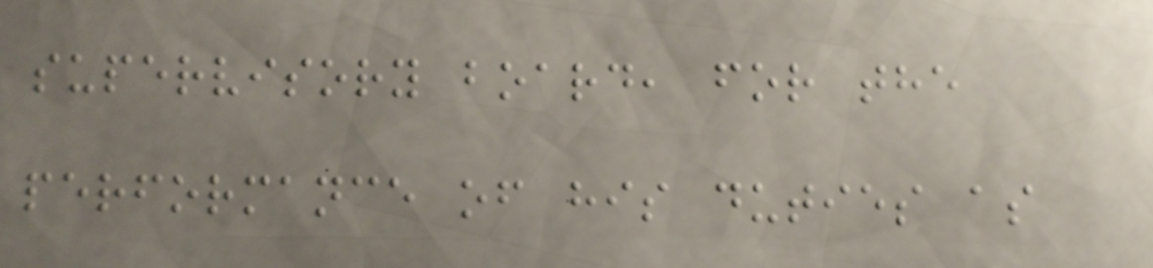supervisory board, for the
performance of his duties as
